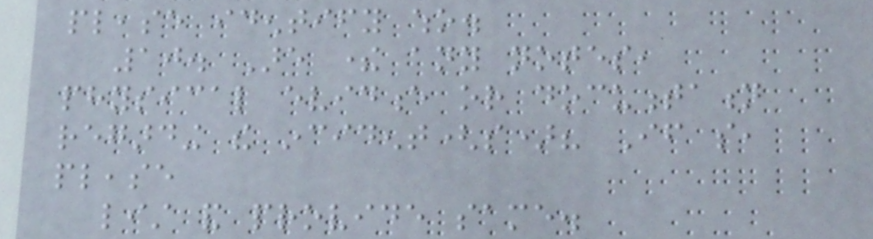please identify who.
10. Are there any notes,
physical evidence or documentation
regarding the incident(s)? If so,
please
list and provide same.
